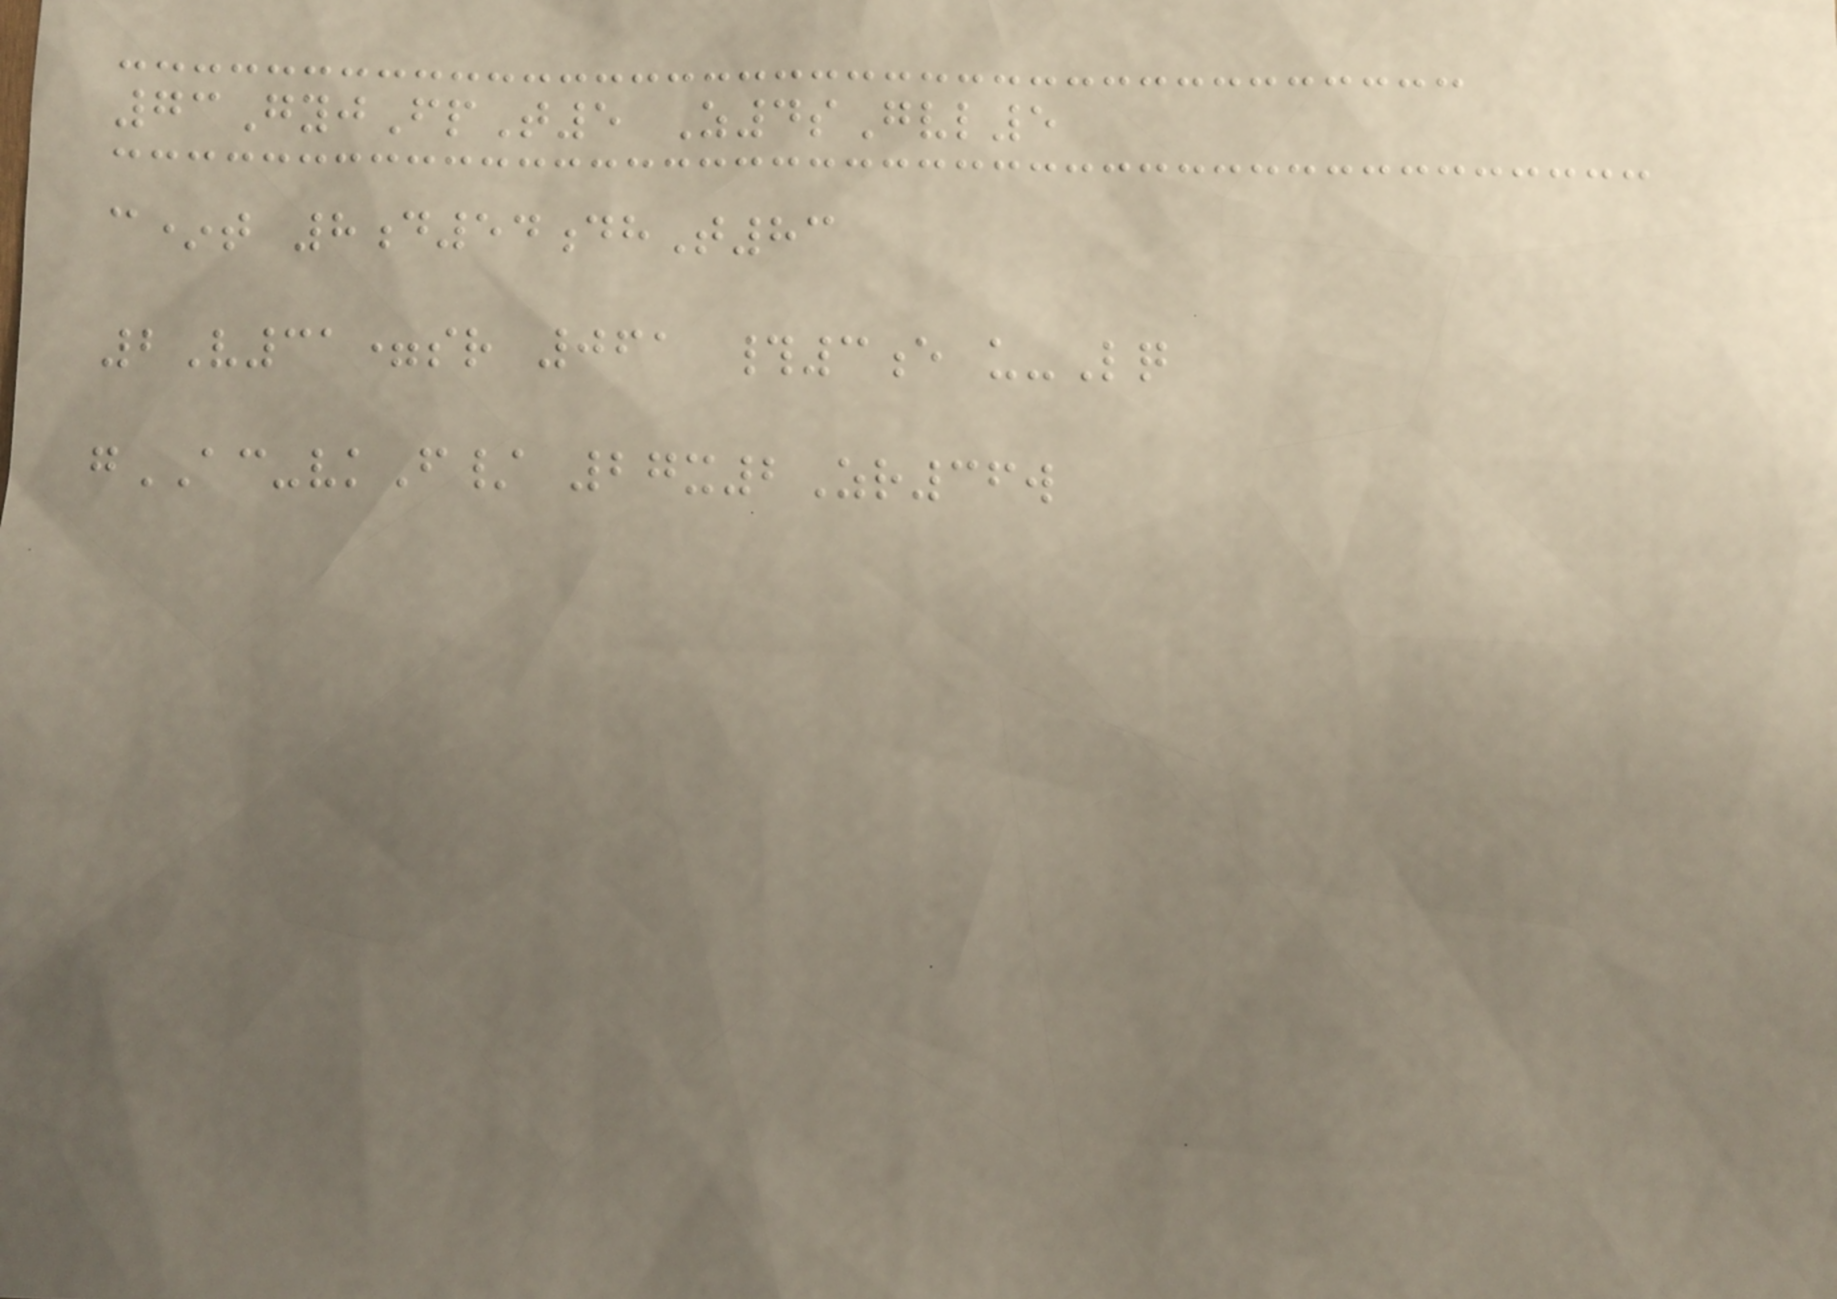73GyjFpT5 Z4sGvl5
c*t 8d54dhT83
2V31=sr 061 #3e u-Lq
gAC-vkF/ 27x2Zr36w
